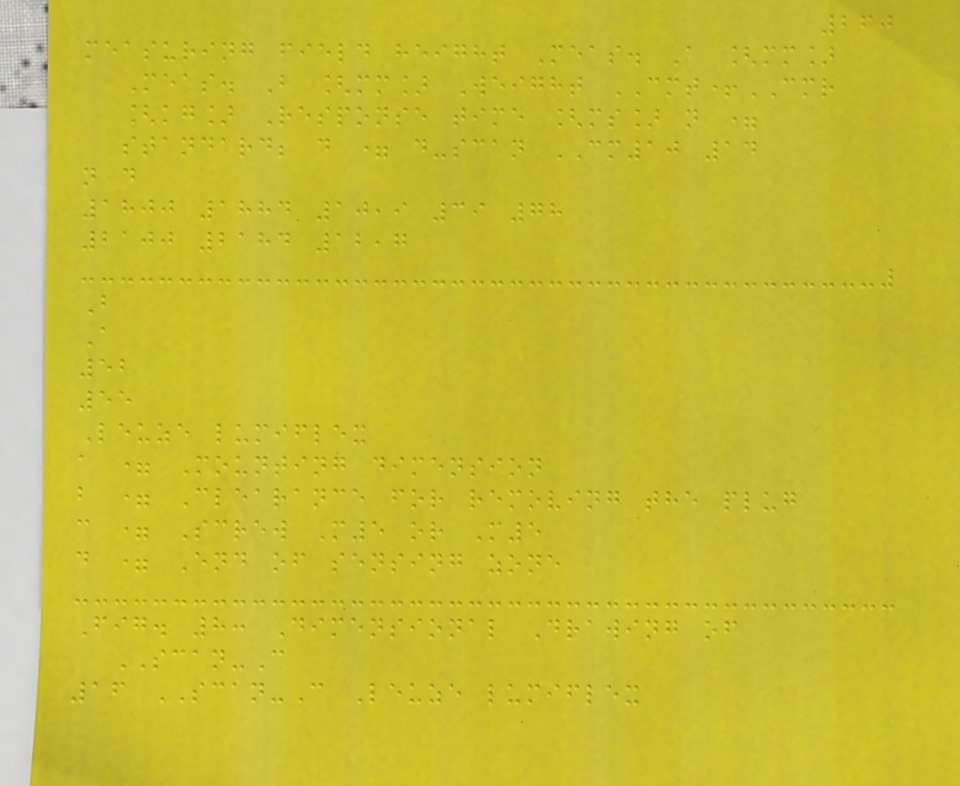260
measuring field height Meas. A [mm]
Meas. B [mm] Weight CMT+CMR
[kg] Response time [ms] n =
standard; d = d-scan CM10 14
n d
1800 1884 10,9 39 78
2100 2184 12,7
B
A
52
55
Leuze lumiflex
a = Mounting dimension
b = Clearance for removing the plug
c = Screw M5 or M5
d = End of sensing zone
Fig. 8: Dimensional Drawing of
SCAN-C
16 SCAN-C Leuze lumiflex
